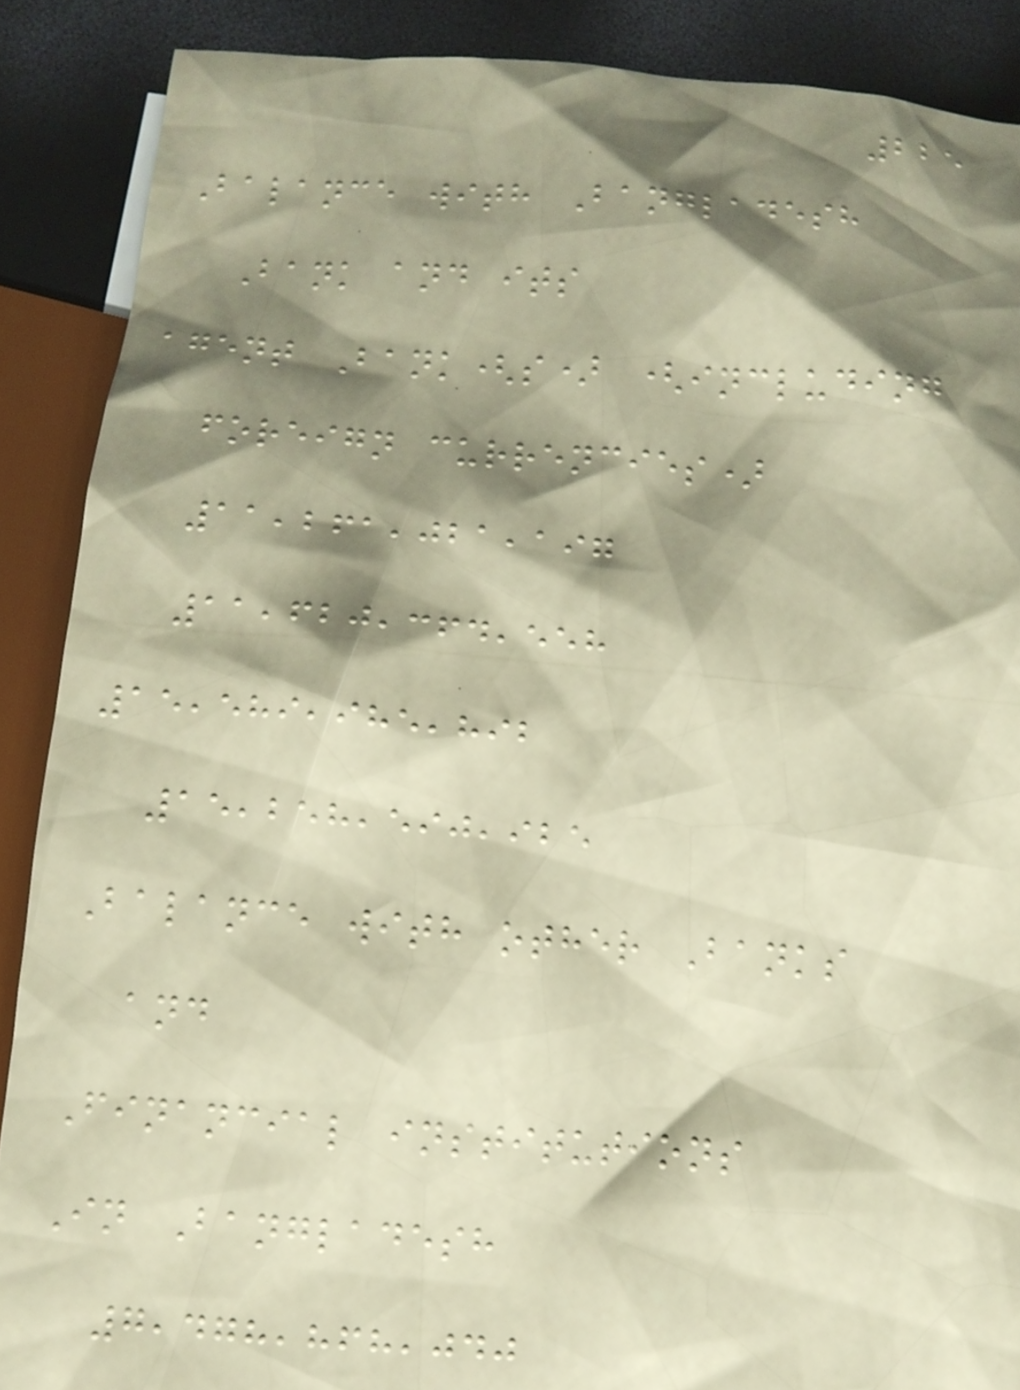225
Balance with Bangladesh
Bank and its
agent Bank(s) (including
foreign currencies)
11,261,021,197
11,620,364,558
15,589,985,892
15,258,590,925
Balance with other Banks
and
Financial institutions
In Bangladesh
7,478,868,040
